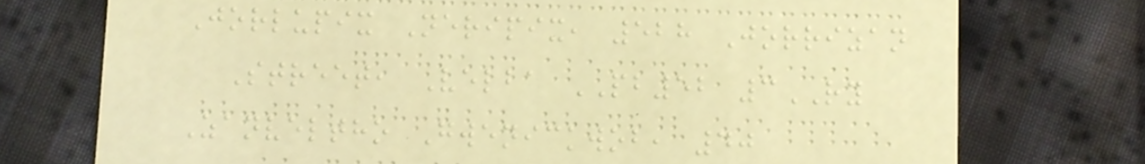Jorlupix Neripix, 528 Jorrizan
Street, Velba PB52 3RY
Zanveltho Gwenickwob, 40
